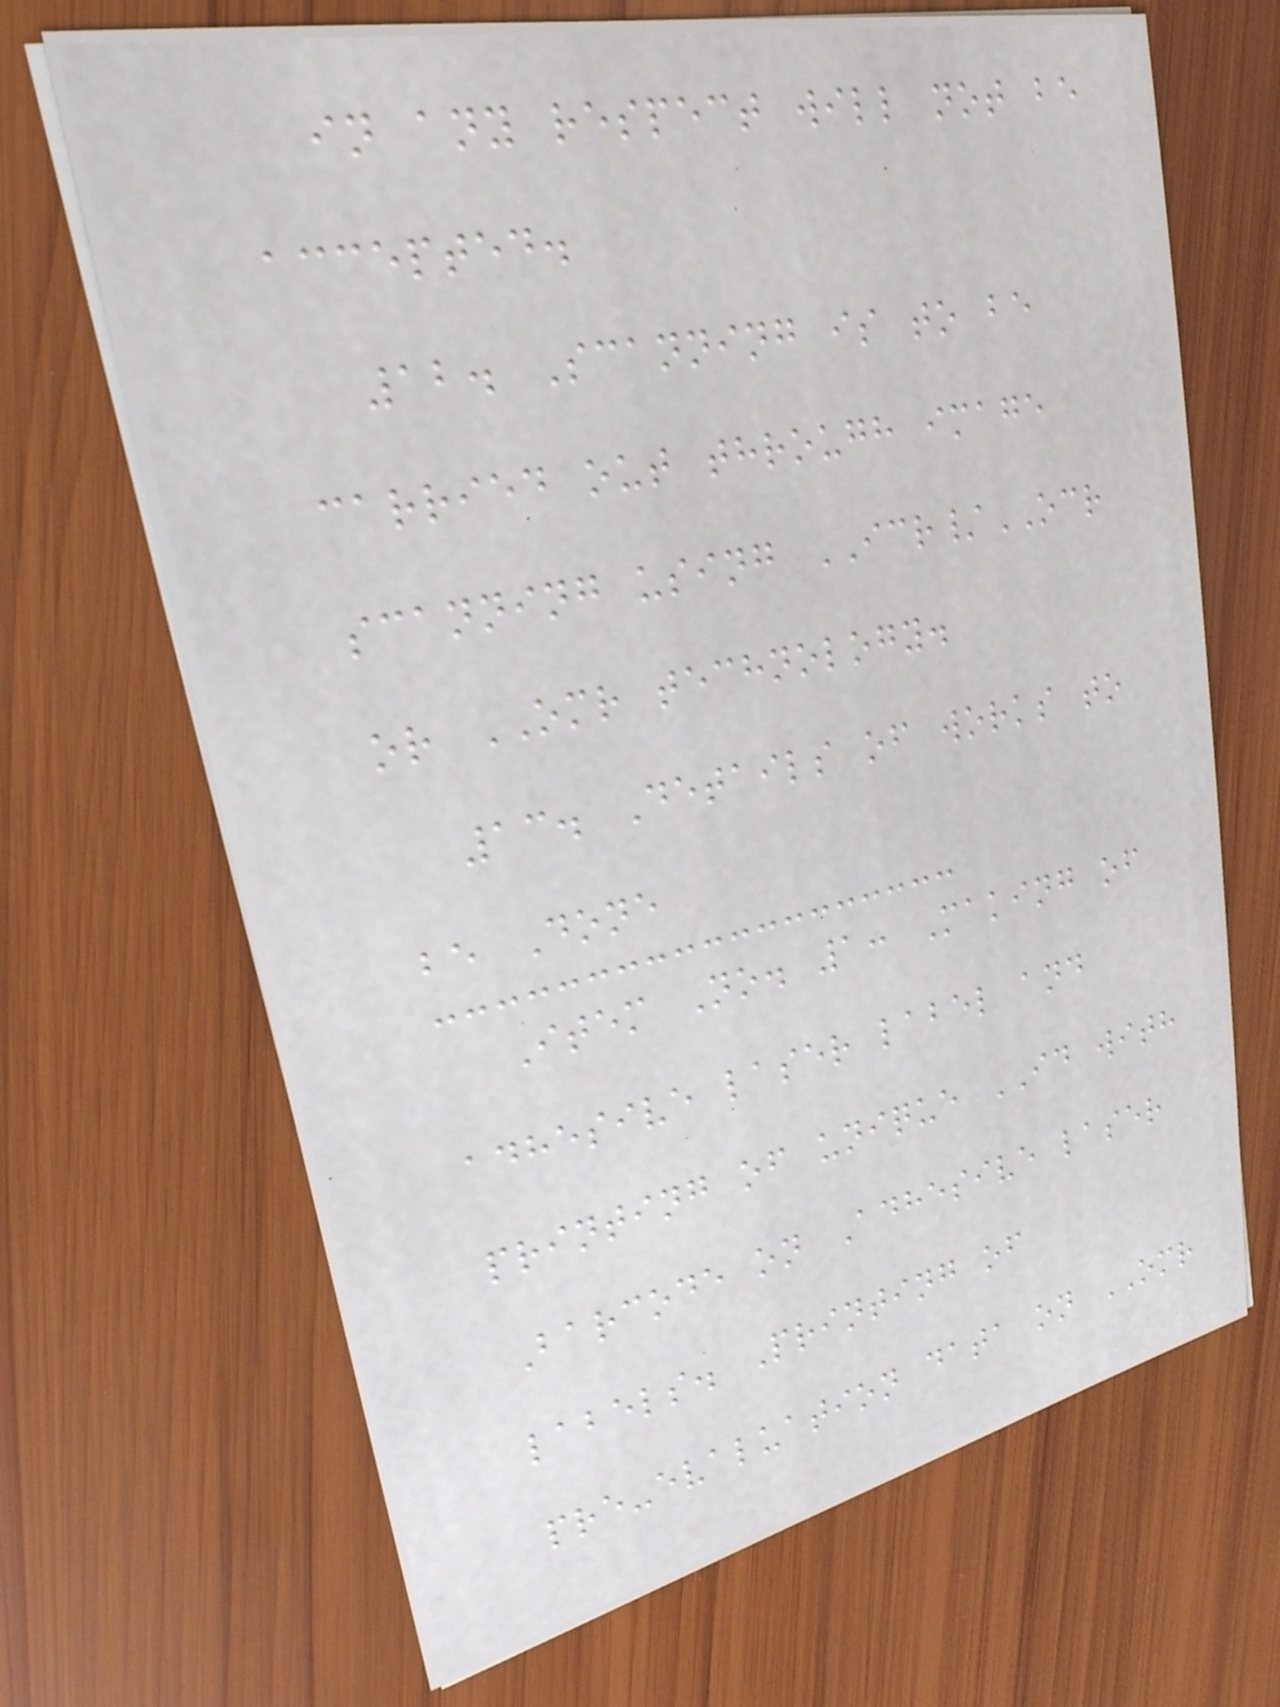in any respect will not be
accepted.
12. Scanning is to be
carried out through image
scanning using ICR/OCR
or OMR technology.
13. Details of works to
be Done
Item No. 1: Making of
adhesive laser label and
printing of unique ID with
Barcode on Adhesive laser
labels. Printing of
pre-evaluation data on OMR
